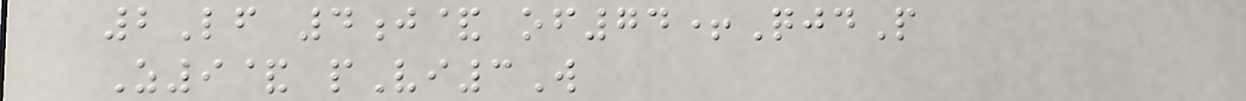2Lf 4j& of74+QjdP
Z9& pVi3W
